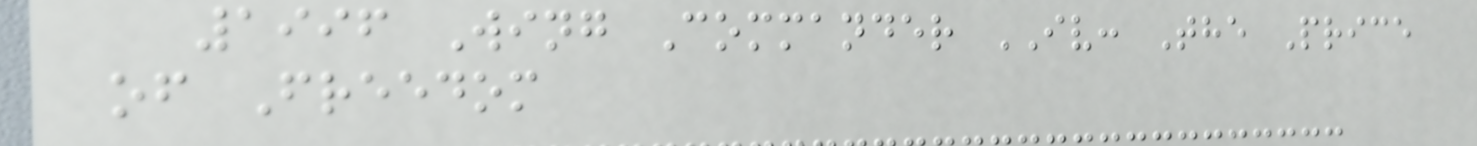1996 Wing Commander IV: The Price
of Freedom
